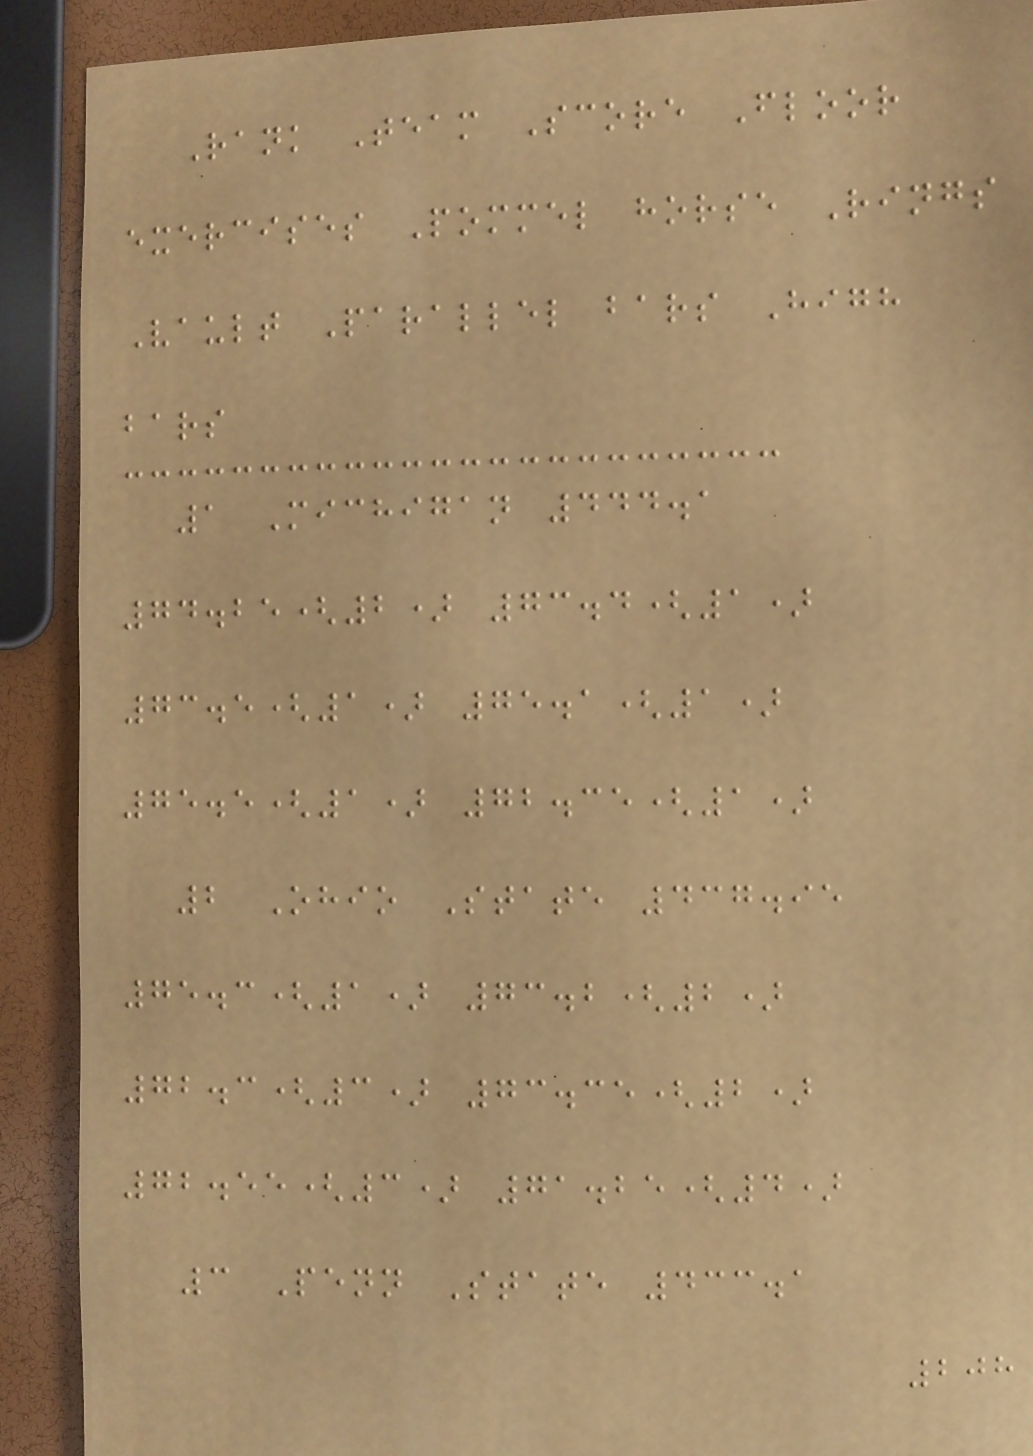Rank Team Score Floor
exercises Pommel horse Rings
Vault Parallel bars High
bars
1 Michigan 444.1
74.25(2) 73.4(1)
73.5(1) 75.1(1)
75.5(1) 72.35(1)
2 Ohio State 437.95
75.3(1) 73.2(2)
72.3(3) 73.35(2)
72.55(3) 71.25(4)
3 Penn State 433.1
208
